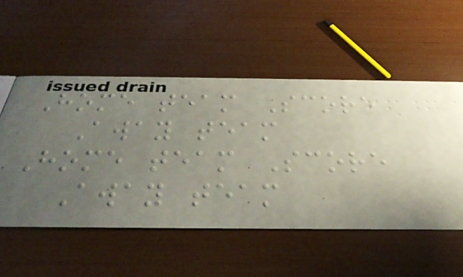Home team Score
Away team
Home team Score
Away team
